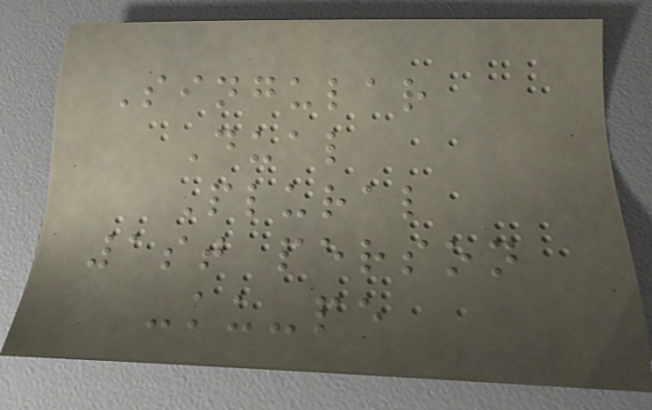Singular
Dual
Plural
1st person
-ku-pe
